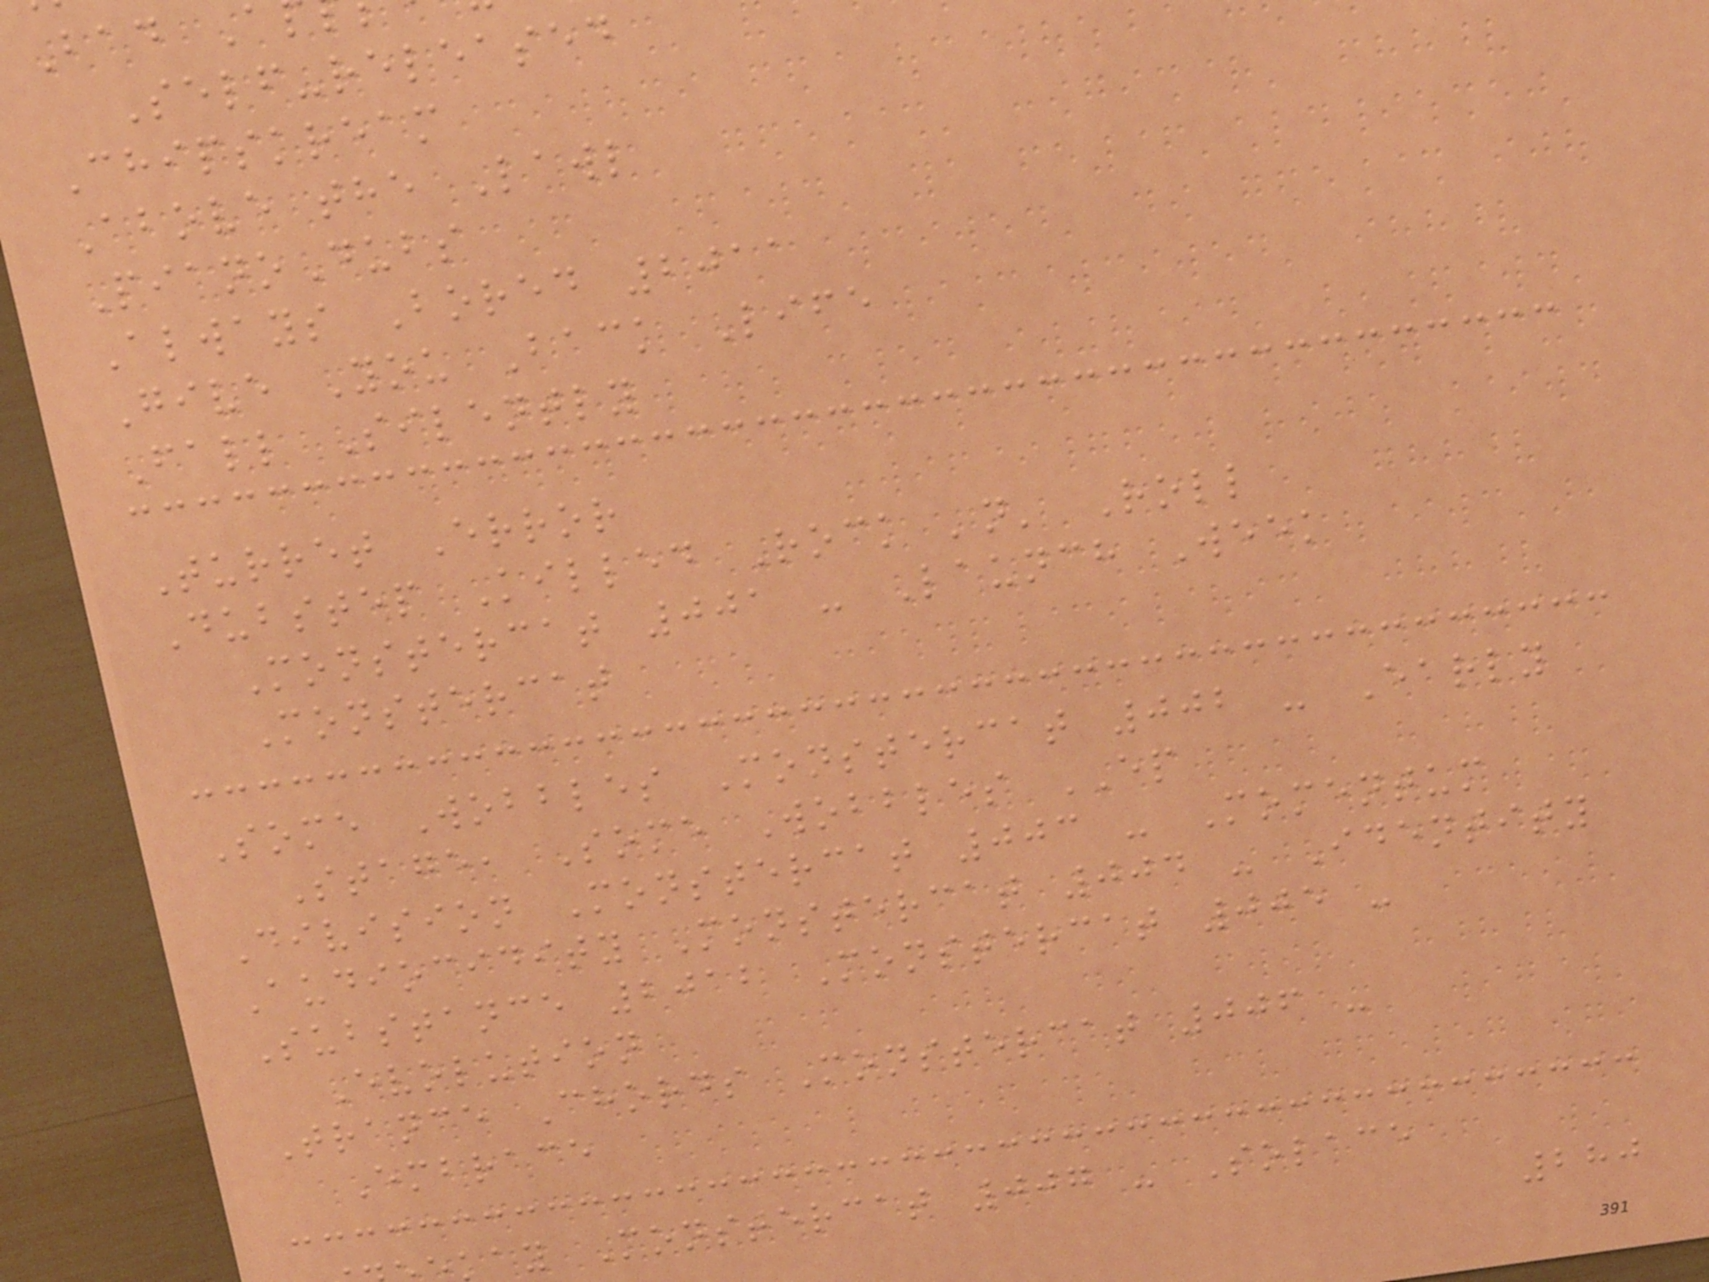Self-released
Chipskream
Above the Lawl
PianoDubs
Always Bored 2011
Give You Back Life
Fall Silently
Turret Error
Dubstep Killed Rock 'n' Roll
Monstercat 001 - Launch Week
Monstercat
Some Wobbles Monstercat 002 - Early
Stage, Some Wobbles EP
Division Monstercat 003 - Momentum
Audiocidity Monstercat 004 - Identity
Substance 2012 Monstercat 005 -
Evolution
Trance Chords Monstercat 006 -
Embrace
ay Monstercat 007 - Solace
280
